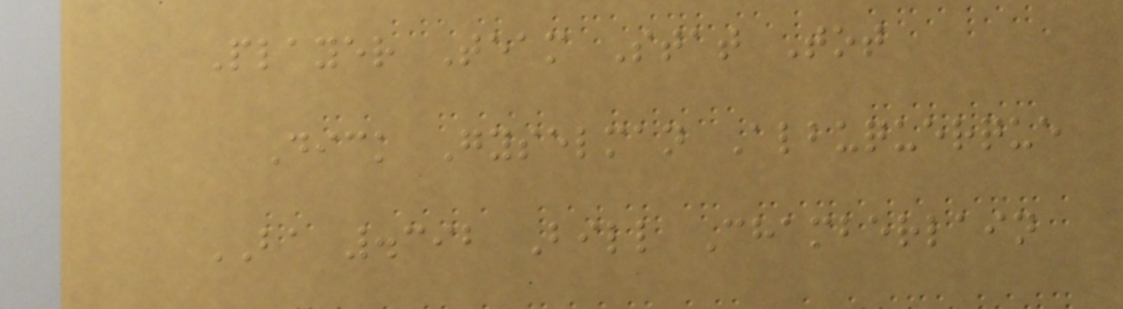Player Team Stat Tot
Dick Gyselman Albuquerque
BA .392 Bill Chamberlain
